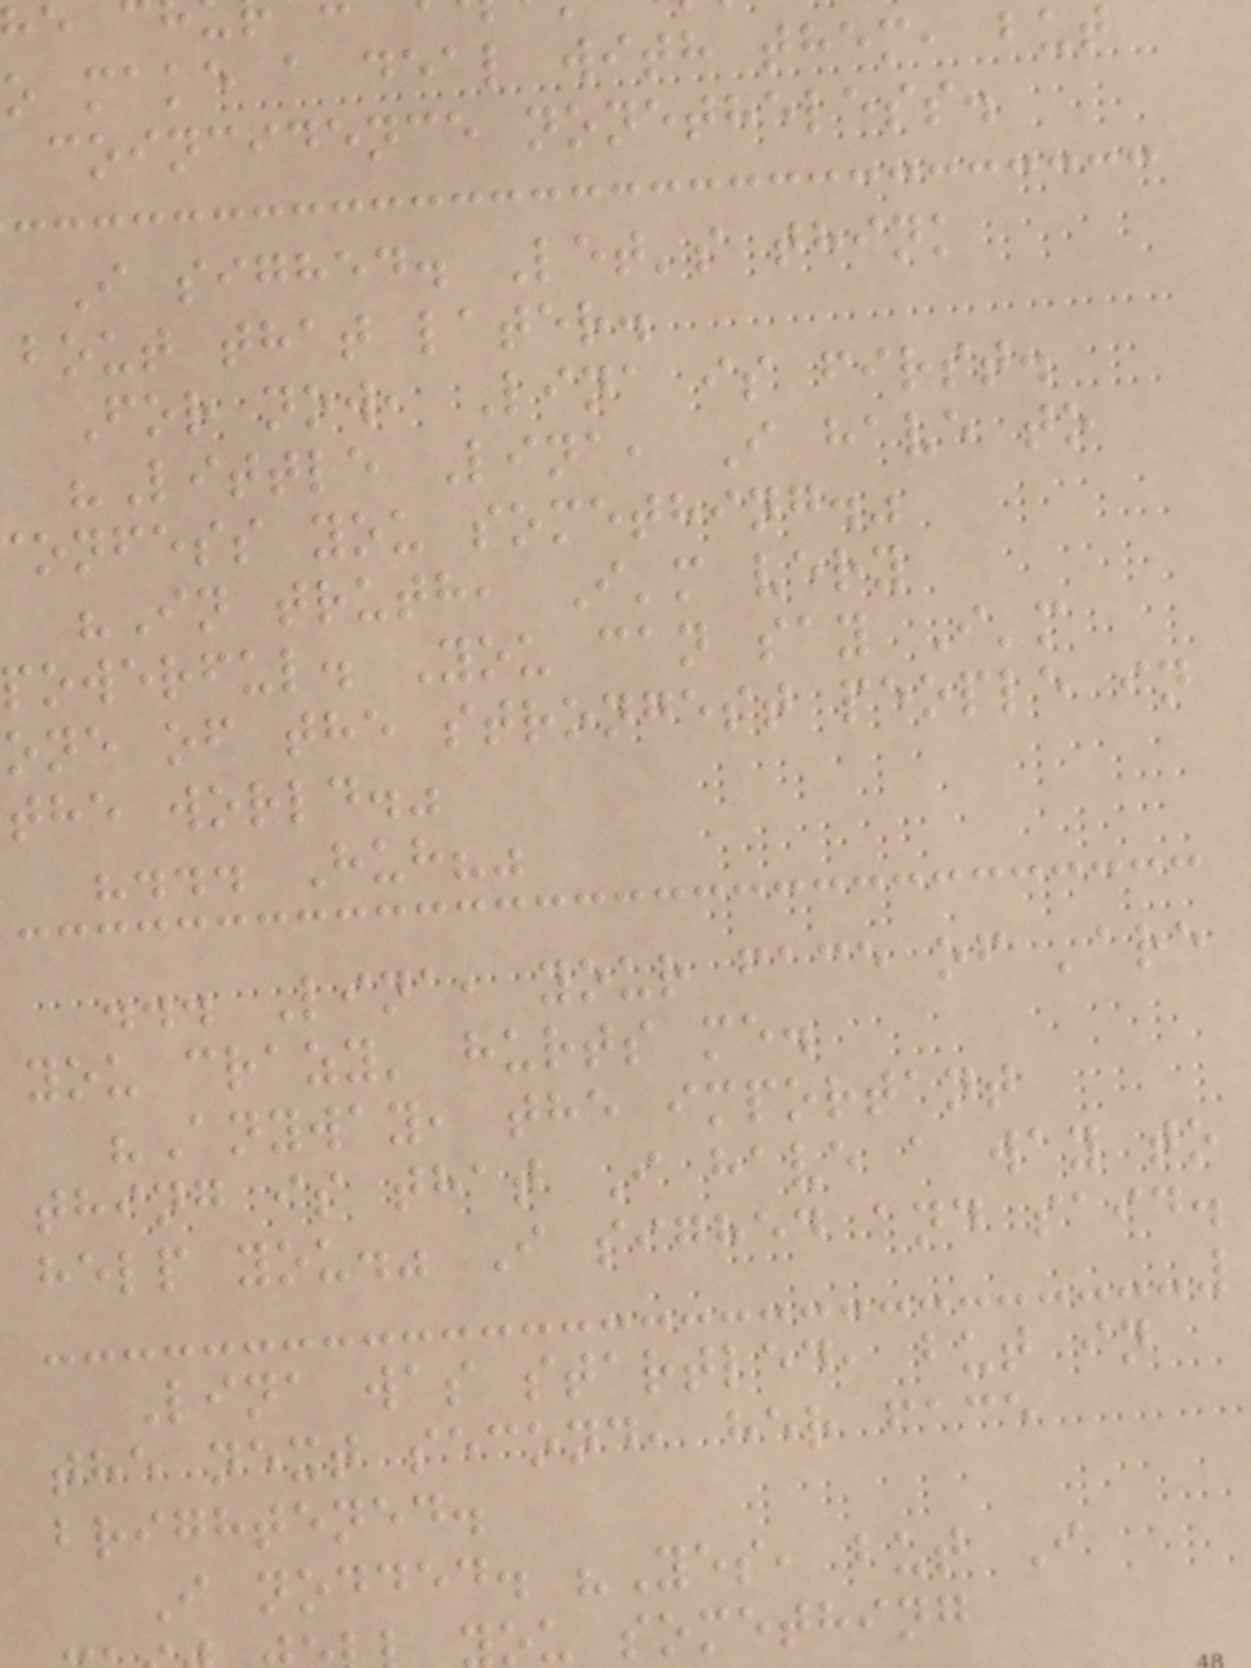o make a deal with them, but
coincidence nonetheless.
I sighed. Let's think
bout that later.
For now, Lina is first.
"Little Lina, I have to
onfess you something."
"In truth, I'm very
powerful. You can say I'm
one of the strongest people in
the world."
"... Huh?"
... Lina, your face of 'are
you crazy' hurts me.
"Anyway, the important
thing is that I have a way to
help you." I sighed and said.
Lina was startled, but in
the next second, her face
brightened.
I nodded. "Yes, but I
ou something
